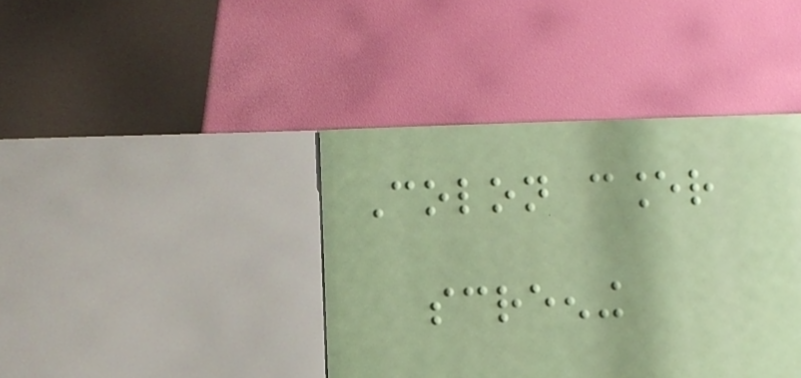Colon cancer
screening
